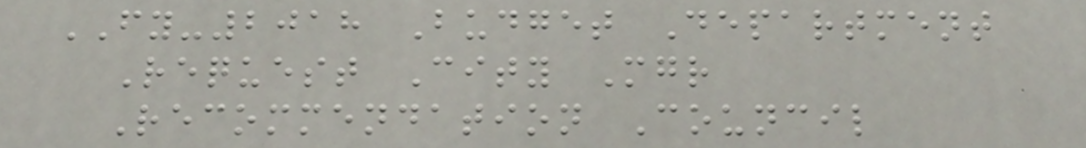FY-2018 Budget Department
Request City Mgr
Recommendation Council
